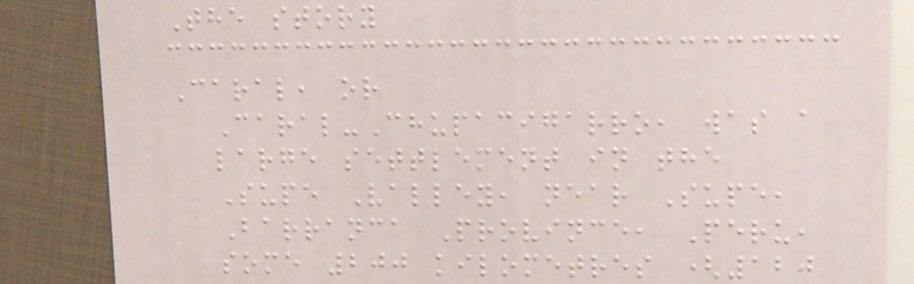The story
Caral, or
Caral-Chupacigarro, was a
large settlement in the
Supe Valley, near Supe,
Barranca Province, Peru,
some 200 kilometres (120
